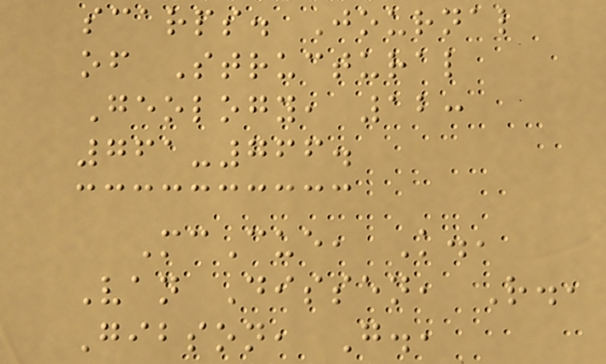scarps. Journal
of Structural
Geology, 12:
761-766.
McCue, K.,
Van Dissen, R.,
Gibson, G.,
